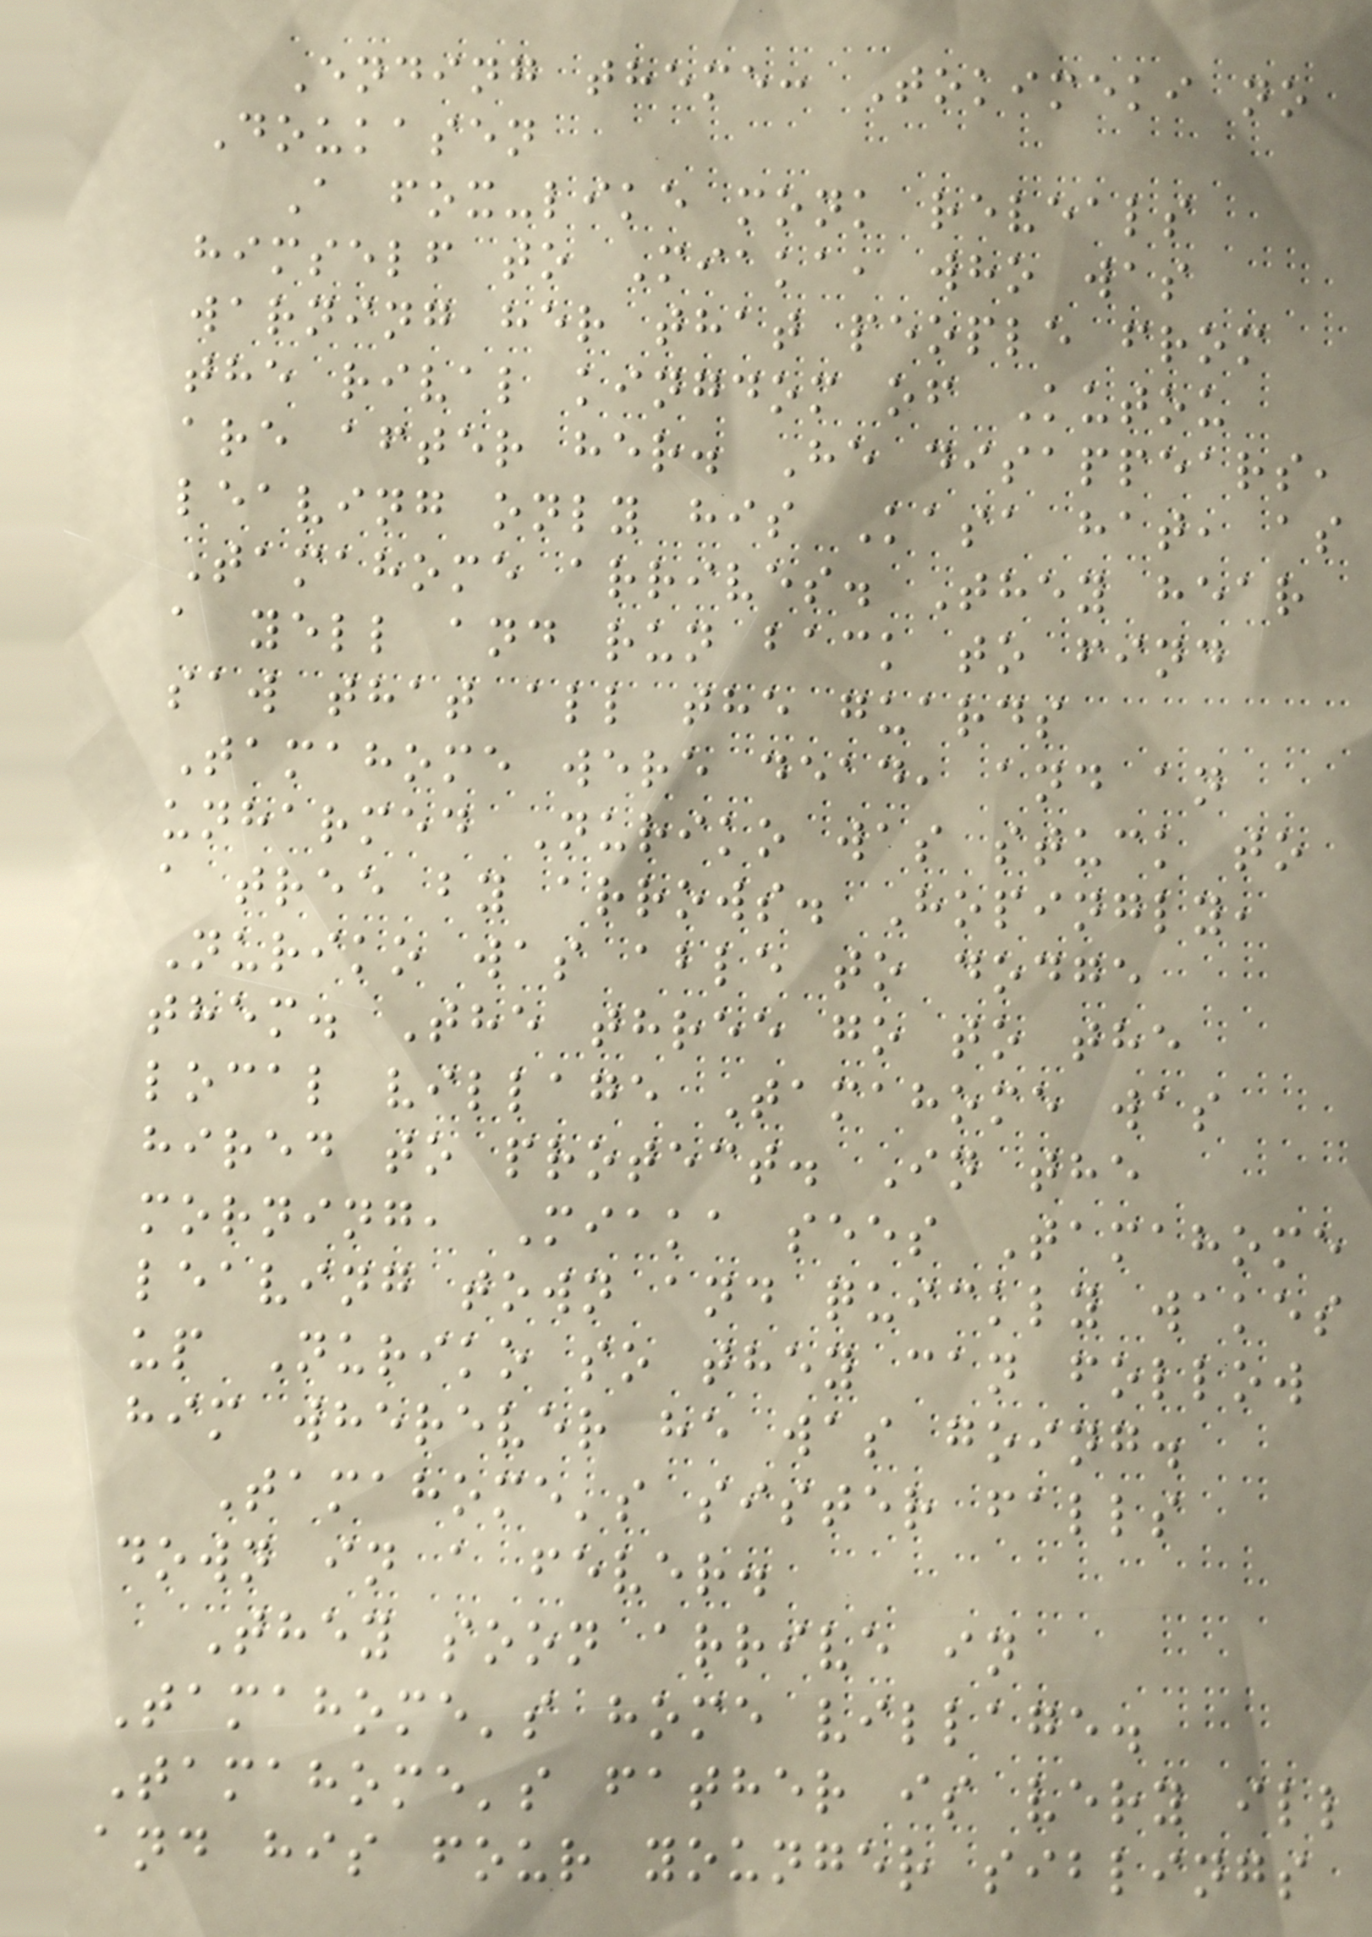Ending theme: Tokimeki no
Doukasen
A fox-like monk reveals
himself to Miaka, who was
warning her that people from
the rival kingdom of Kutou
are after her. He disappears,
leaving only his Kasa hat, as
Tamahome arrives. They hear
a yell and run back to find
saw that all the guards
Tamahome were dead, and an
unharmed Nuriko was stuck to
a tree by arrows. Hopingly,
Nuriko was able to dodge
them. The three go to the
local village Tamahome was
hired to protect. In the
morning, Miaka sees Tamahome
leaving town and quickly wakes
up Nuriko so they can follow
him wherever he was going.
Tamahome's sister falls
down in a fever.
They soon arrive in
Tamahome's home village.
Tamahome's father is very ill
and his four younger siblings
